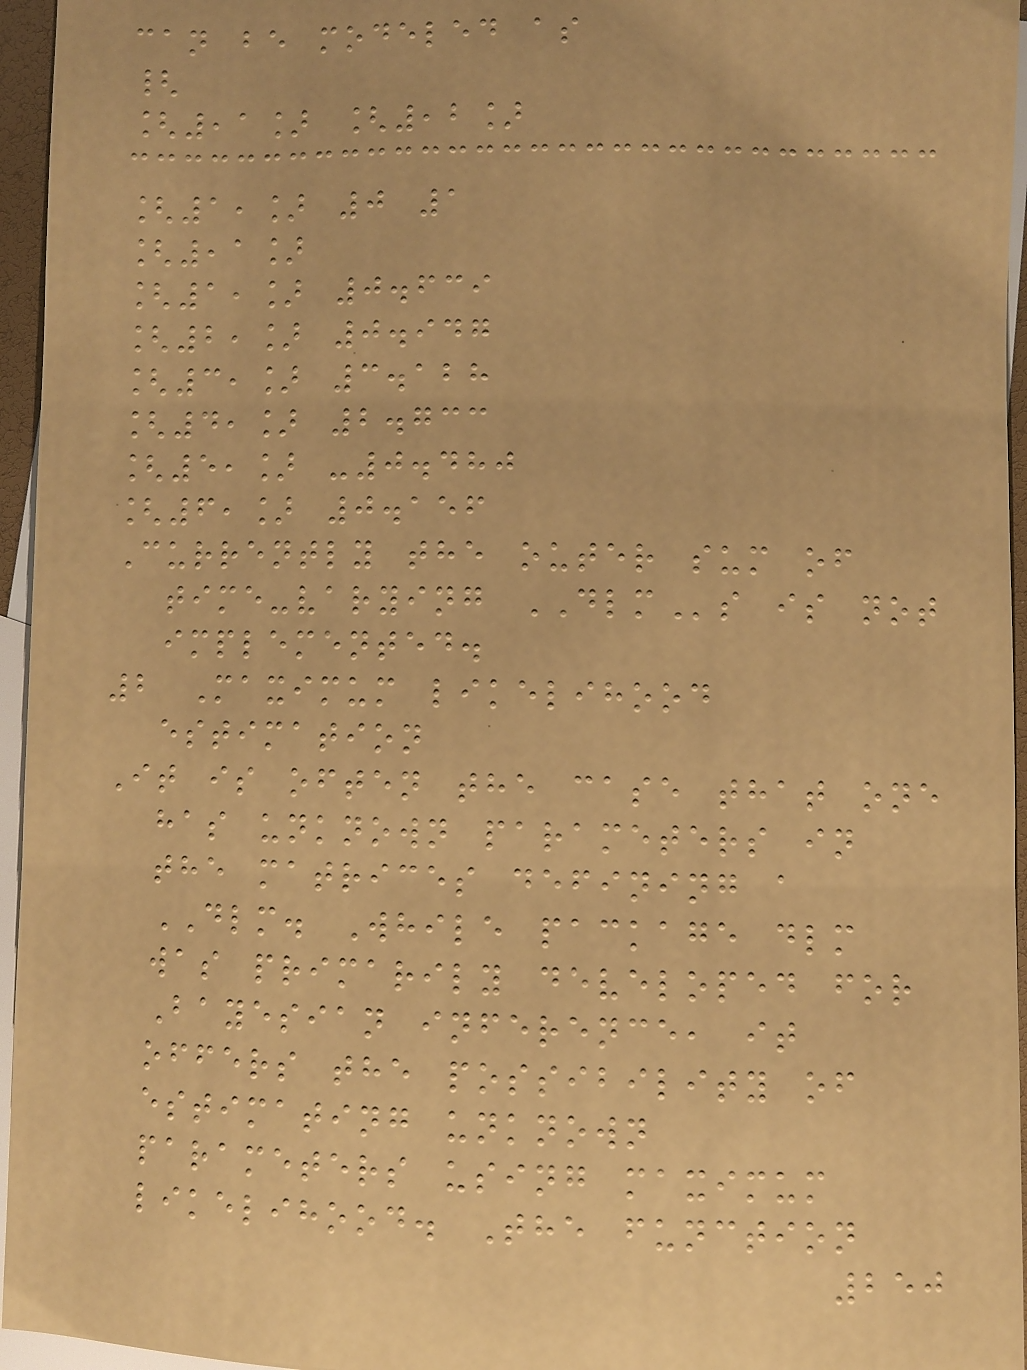can be modeled as
{
[,1] [,2]
[1,] 0 1
[,1]
[1,] 0.639
[2,] 0.947
[3,] 3.128
[4,] 2.733
[5,] -0.480
[6,] 0.156
Currently the outer sum of
time-varying DLMs is not
implemented.
2 Maximum likelihood
estimation
It is often the case that one
has unknown parameters in
the matrices defining a
DLM. While package dlm
was primarily developed for
Bayesian inference, it
offers the possibility of
estimating unknown
parameters using maximum
likelihood. The function
250
